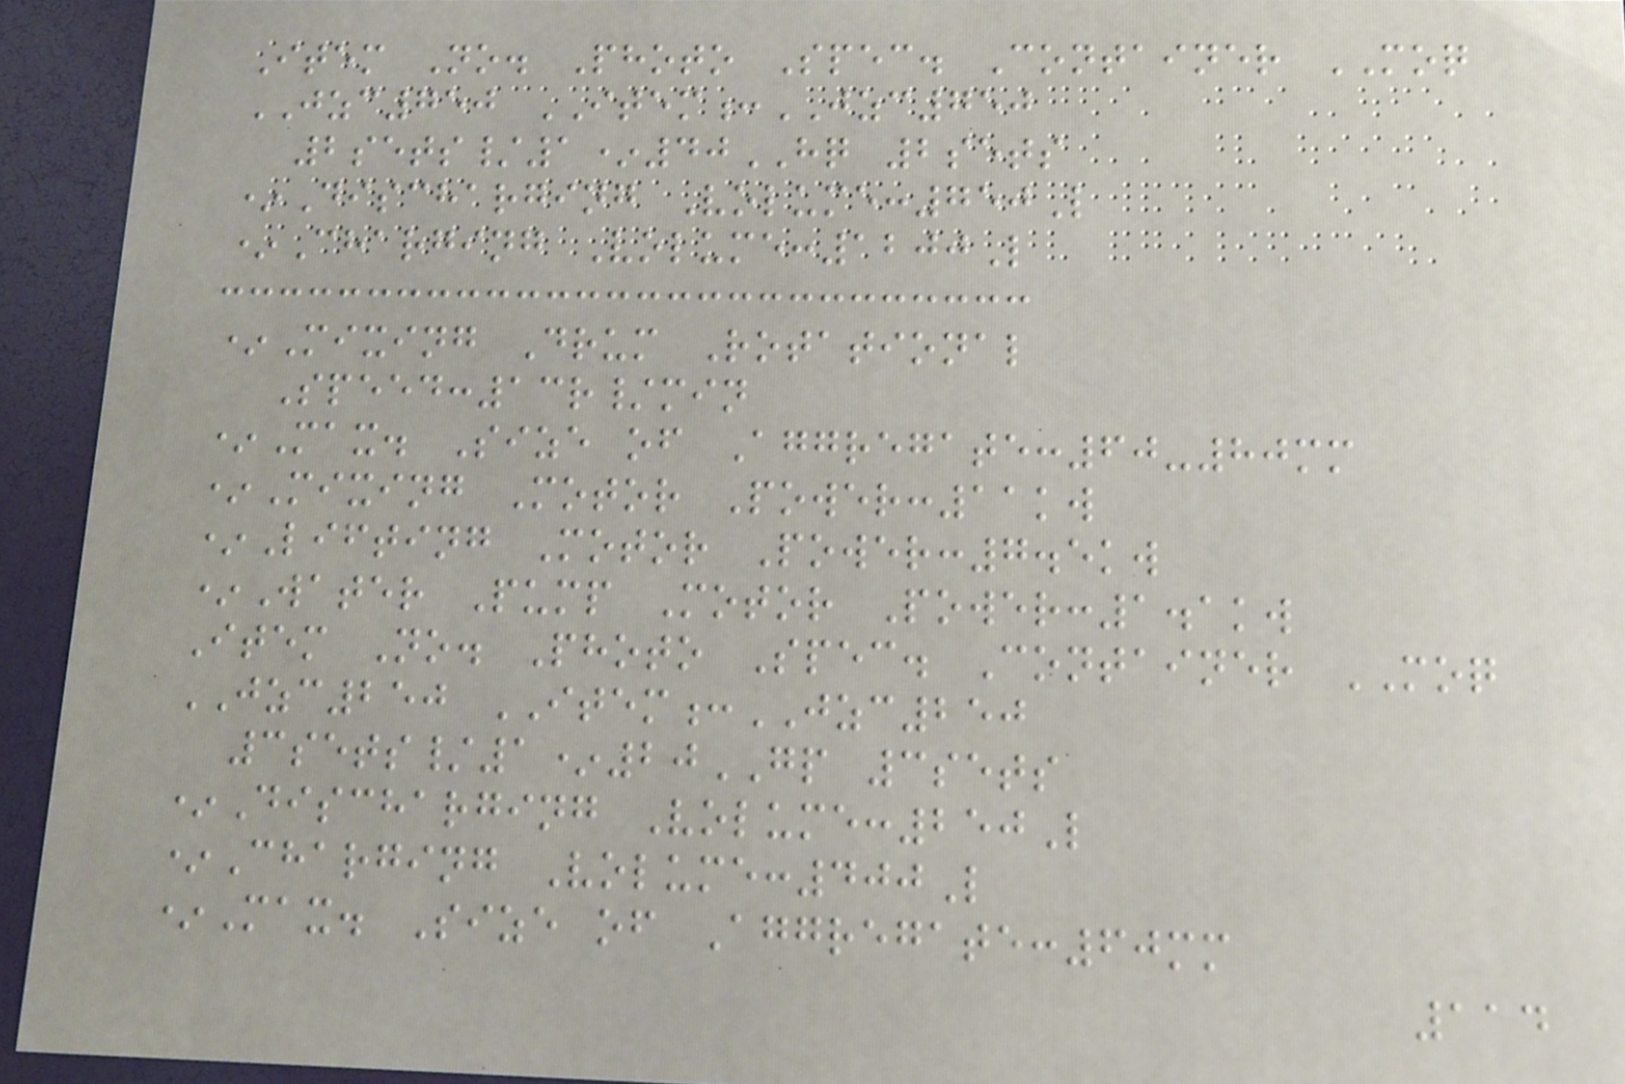Item No. Photo Spec. Container MOQ
JZC750 ITEM:JZC750
2sets/1*40HQ 2sets
*Discharging Volume:750L
*Charging Volume:1200L
*Mixing Drum Rotational
Speed:13r/min
*Max. Size of Aggregate:60-80mm
*Mixing Motor Power:11kw
*Lifting Motor Power:7.5kw
*Water Pump Motor Power:1.1kw
Item No. Photo Spec. Container MOQ
JZC250 ITEM:JZC250
3sets/1*20GP 3sets
*Discharging Volume:250L
*Charging Volume:400L
*Max. Size of Aggregate:60mm
114
